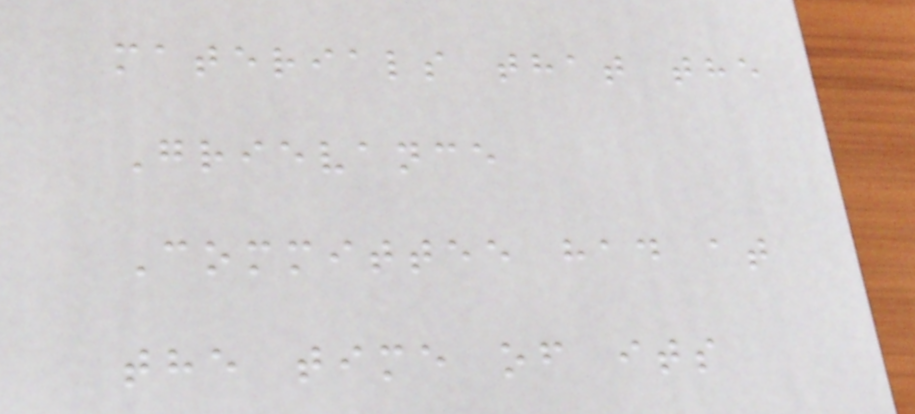materials that the
Grievance
Committee had at
the time of its
